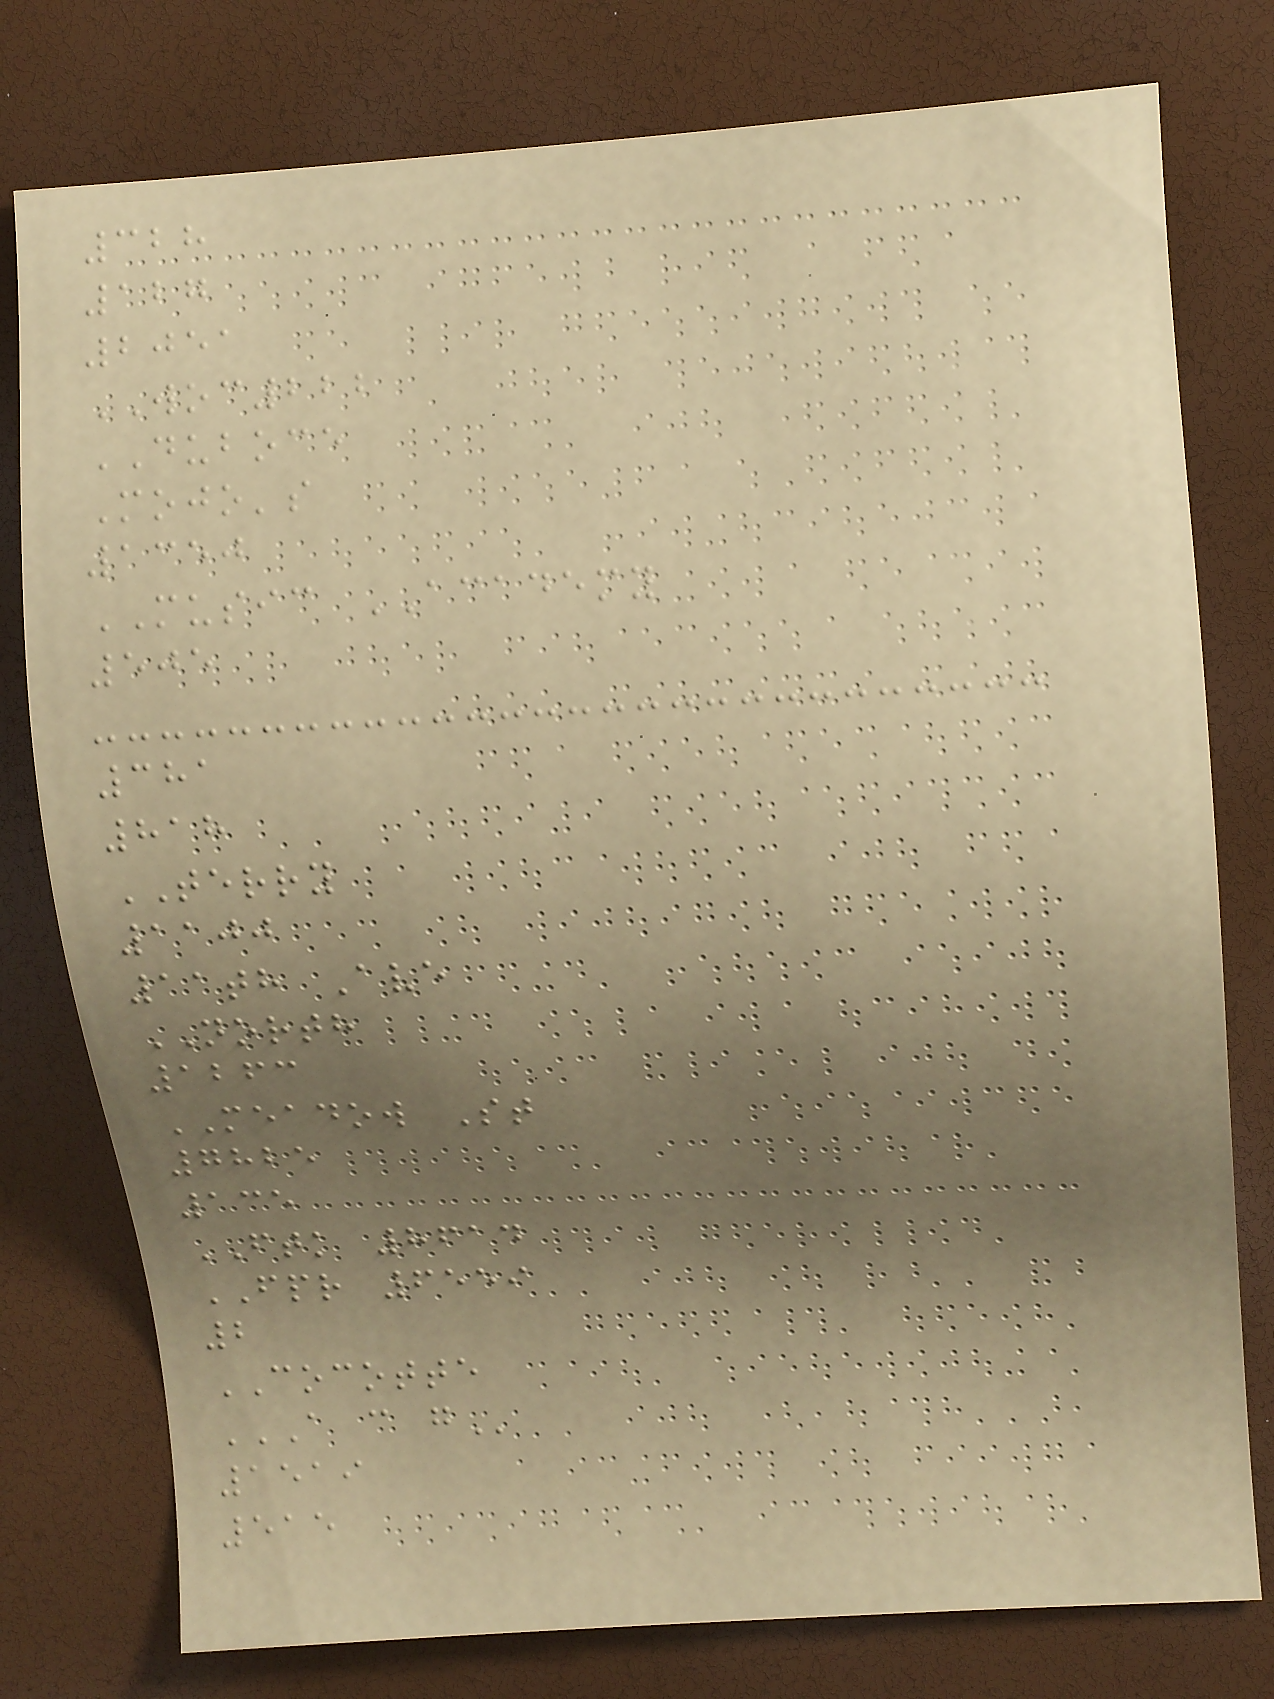328
127
2051
WOC222
DUBOCE
Mojo's
1350
MUSIC ACADEMY
505
381
818
TERRY
1100
11th Ave
NORTH
1263
MEADOW St
7825
135
FTK 8614
FPR 6559
2
COCOTTE
A C G
1519
515
